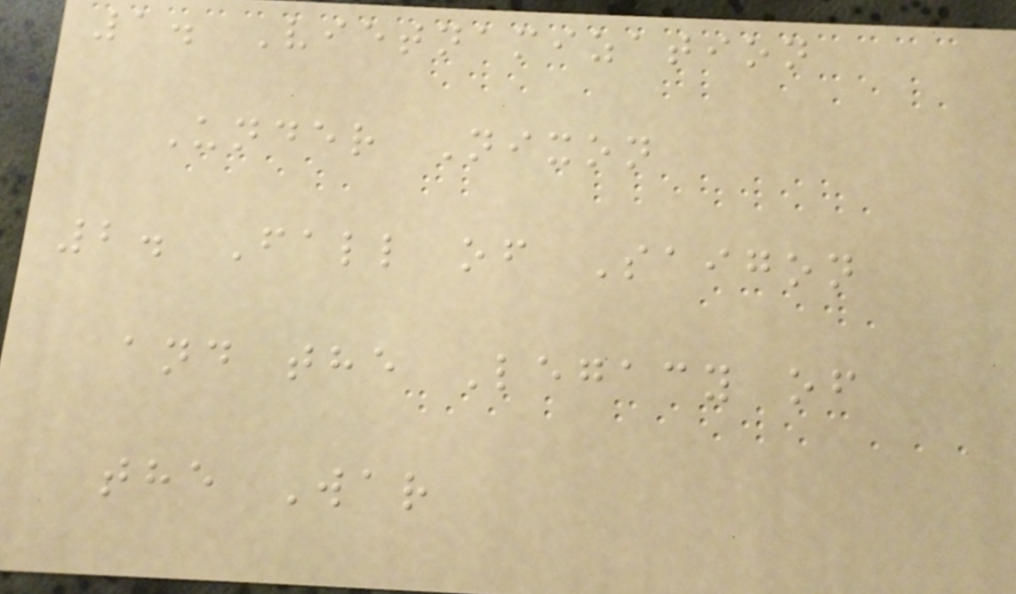1. Vietnamization
Under Nixon
2. Fall of Saigon
and the Legacy of
the War
